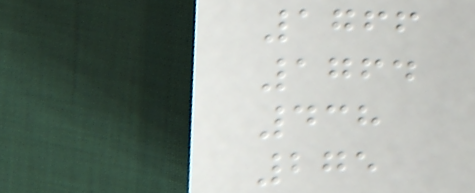1766
1764
438
275
